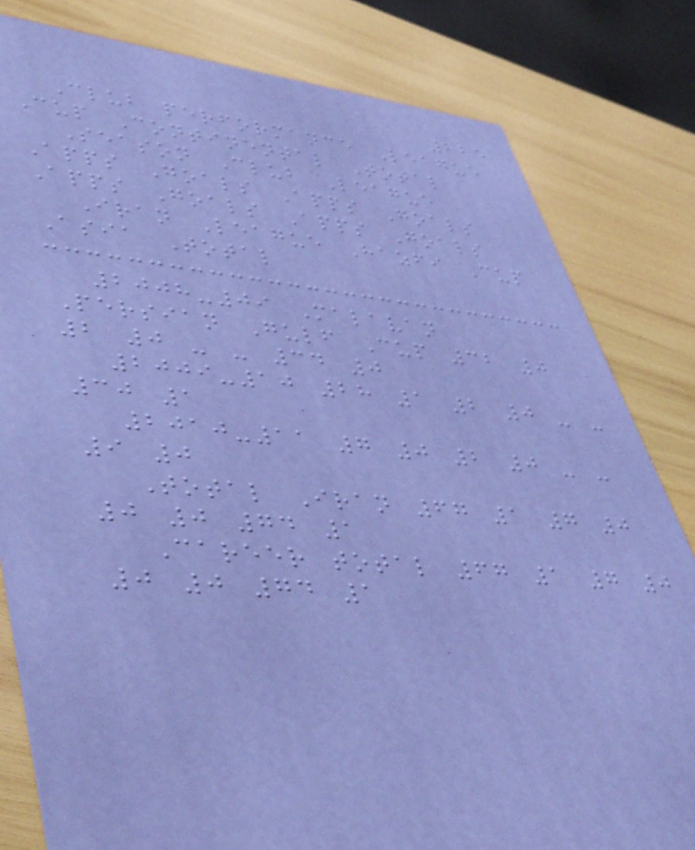225
Club performance League
Cup Continental Total
Season Club League
Apps Goals Apps Goals
Apps Goals Apps Goals
Iran League Hazfi Cup
Asia Total
2008-09 Malavan
Persian Gulf Cup 32 0
2 0 - - 34 0
2009-10 28 1 2 0 - -
30 1
2010-11 7 0 2 0 - -
9 0
Total Iran 67 1 7 0
0 0 74 1
Career total 67 1 7 0
0 0 74 1
